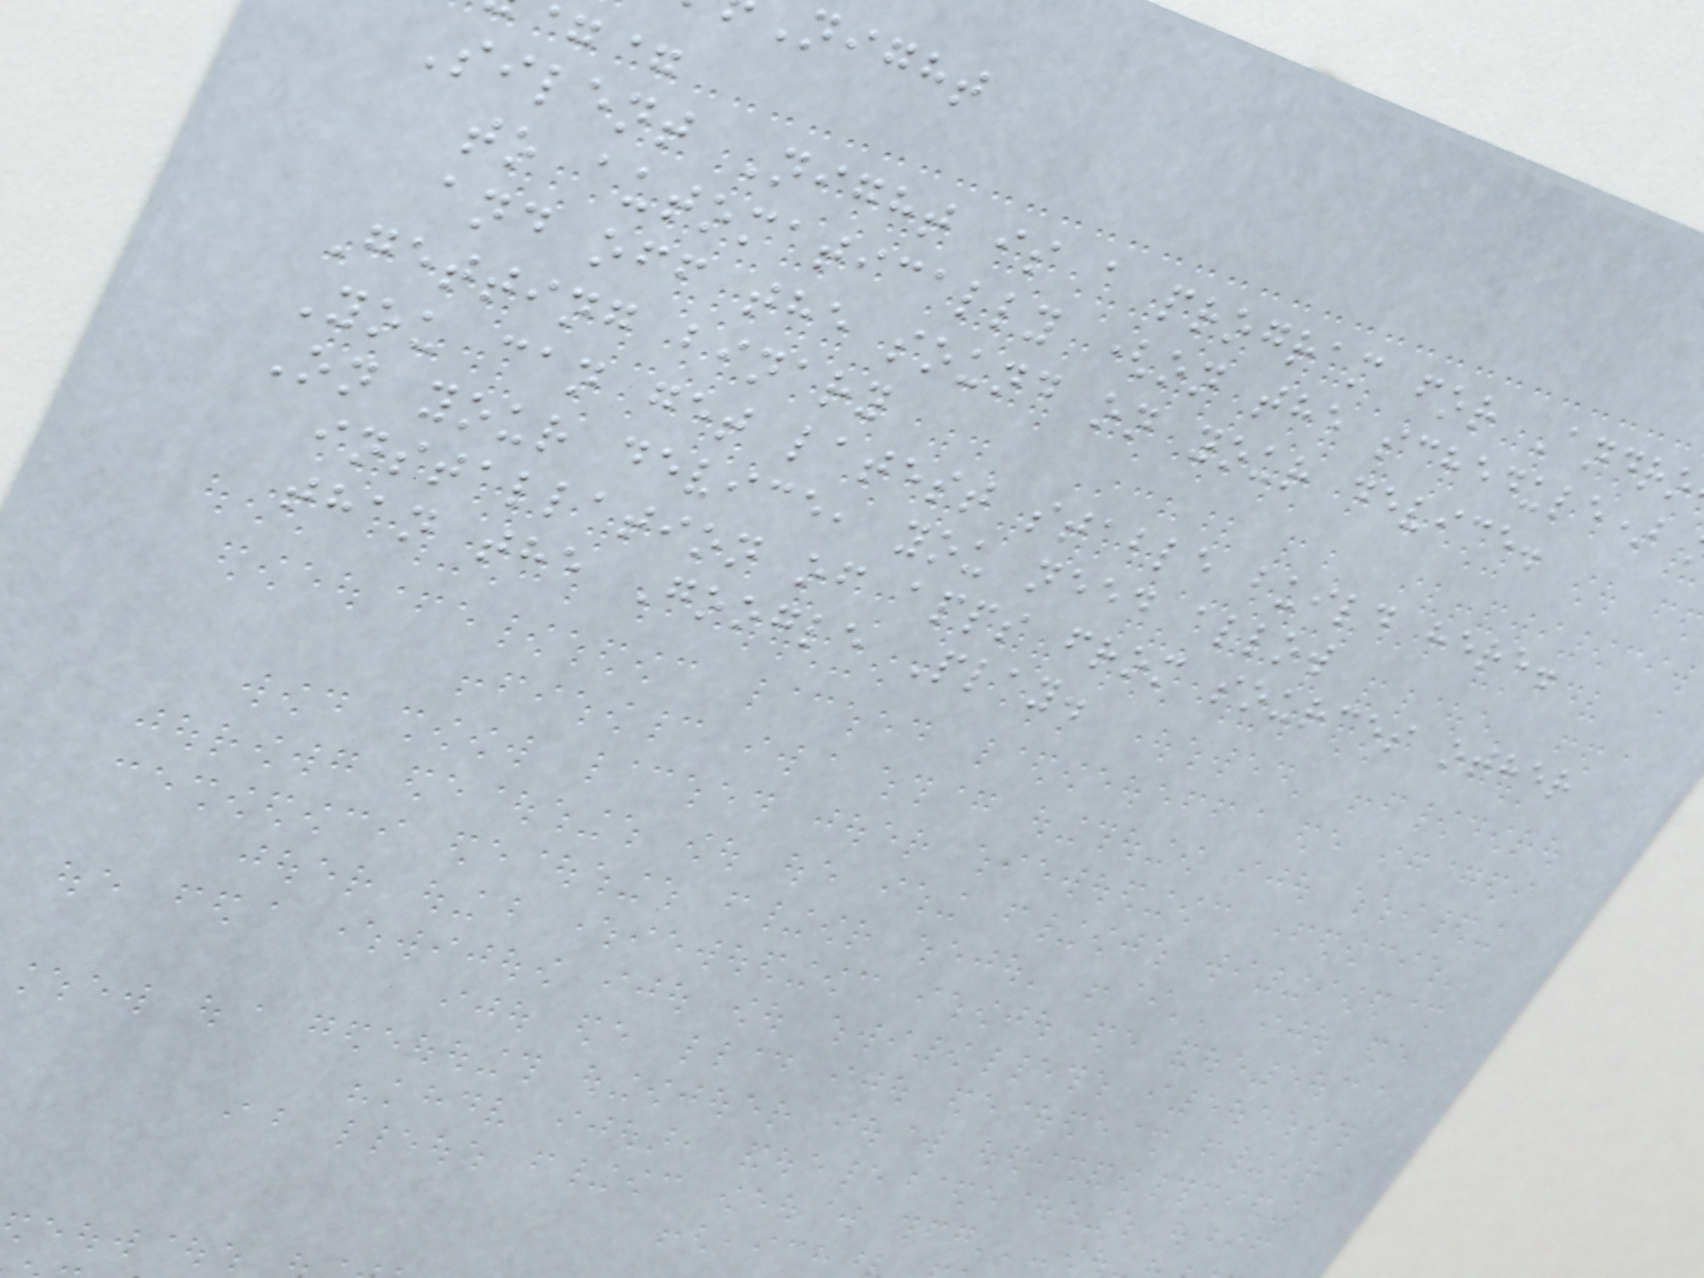night
Silent Night is a program for Andro
to automatically (on the schedule)
and off the sound on your device.
Getting binary
You can get latest stable build here.
On your device, you need allow
installation of apps from sources other
than the Google Play.
